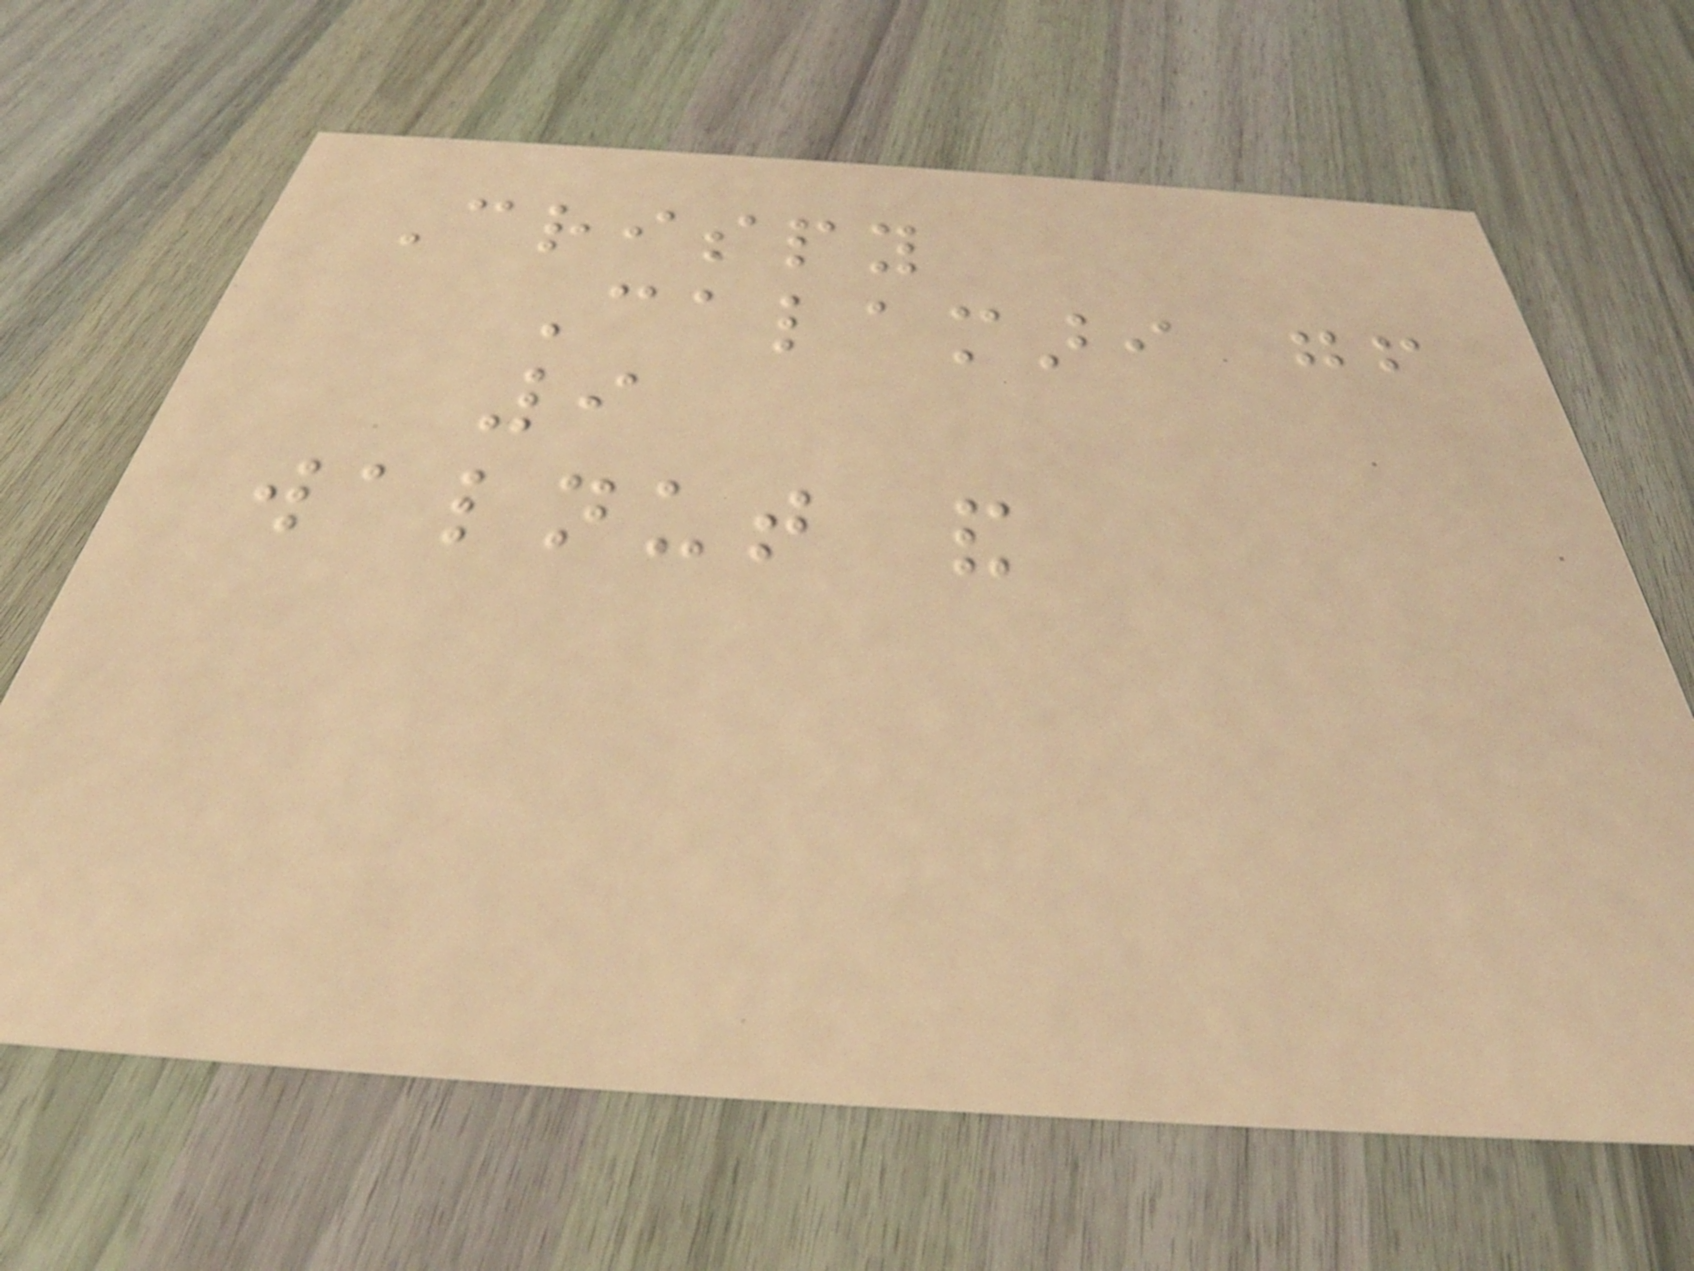Crispy
Calamari gf
9
walnut and
